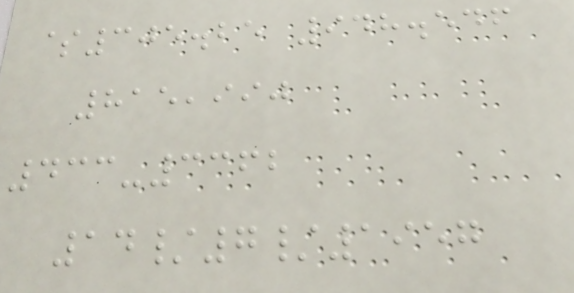$305.25 948.546
815,990
433-3362
14/7/1957
